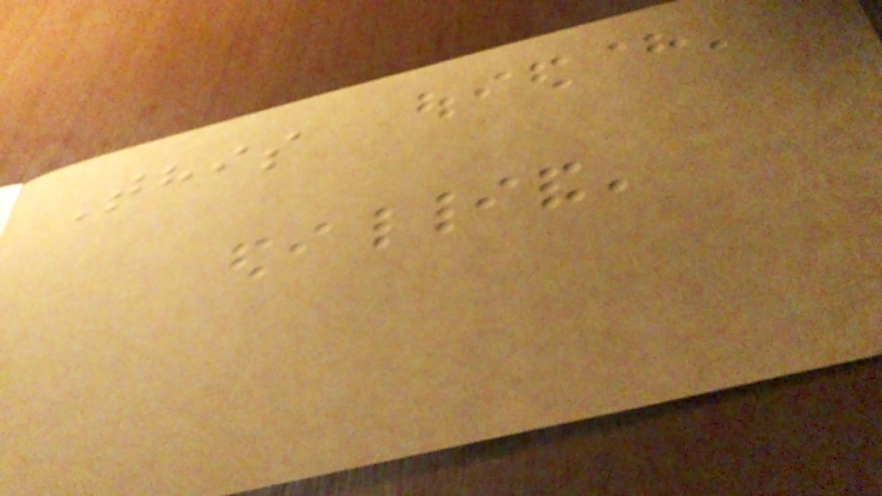This
